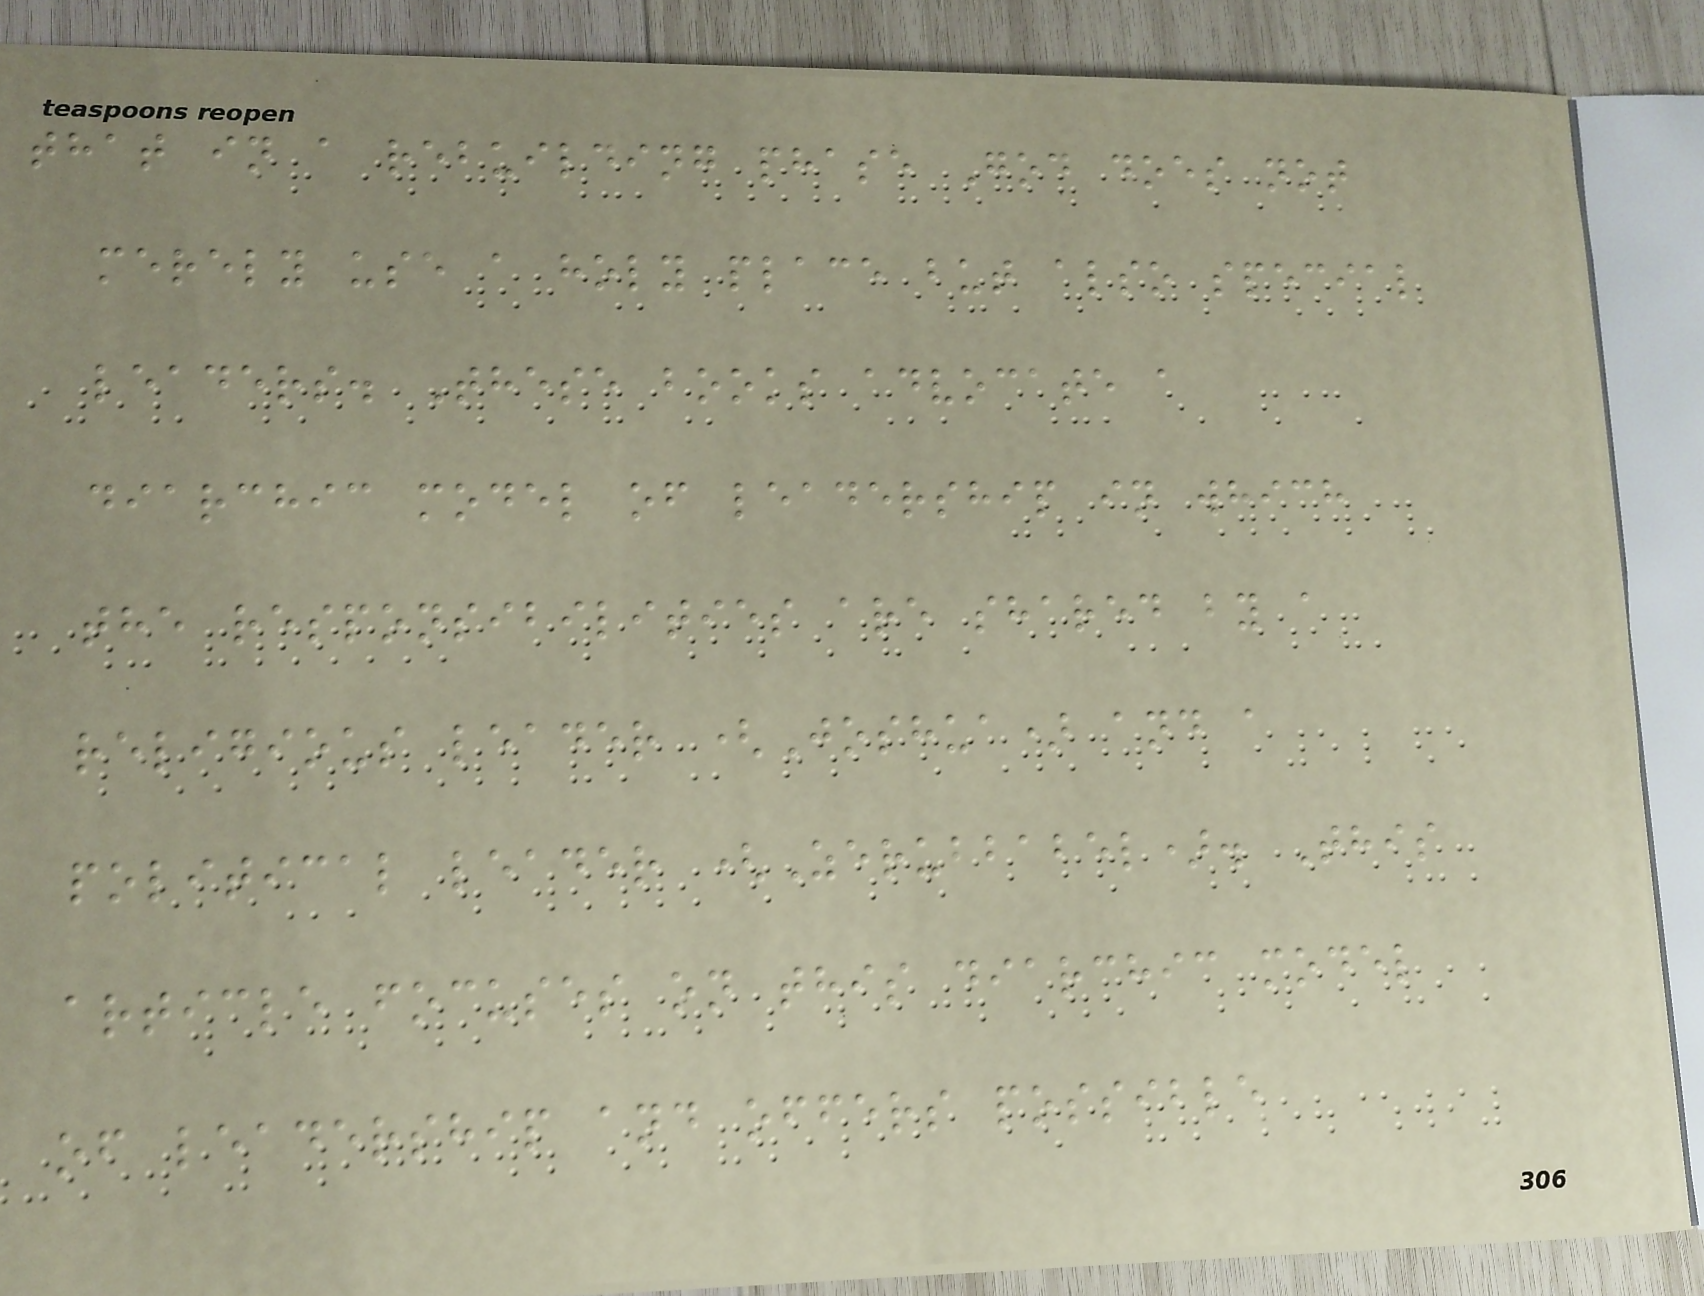that in a rebuilding phase God does not
merely use a holy place but also special
leaders. These books advocate a
diarchic model of leadership in which
the responsibilities are shared by a
religious leader (Joshua) and a
political leader (Zerubbabel). This
article focuses on this diarchic model
of leadership and offers possible
